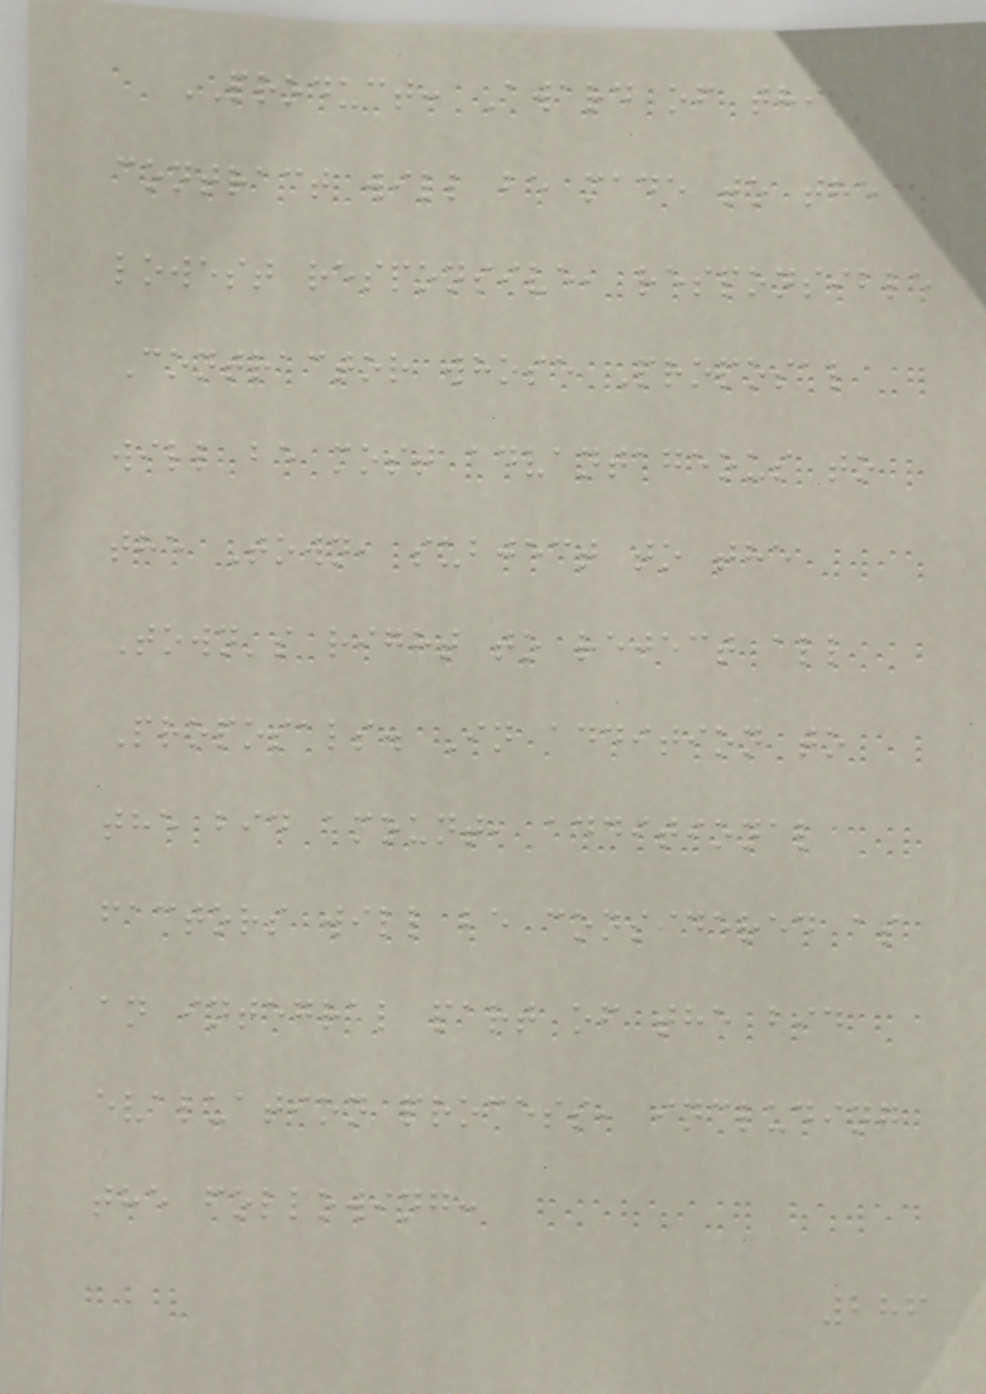PRODUCT: Award of this
contract will be made to the
lowest responsive, responsible
Contractor whose Proposal
will be most advantageous to
the Town, subject to the
Town's right to reject all
Proposals. In addition to
the bid amount, additional
factors will be considered as
an integral part of the bid
evaluation process, including
the following:
286
